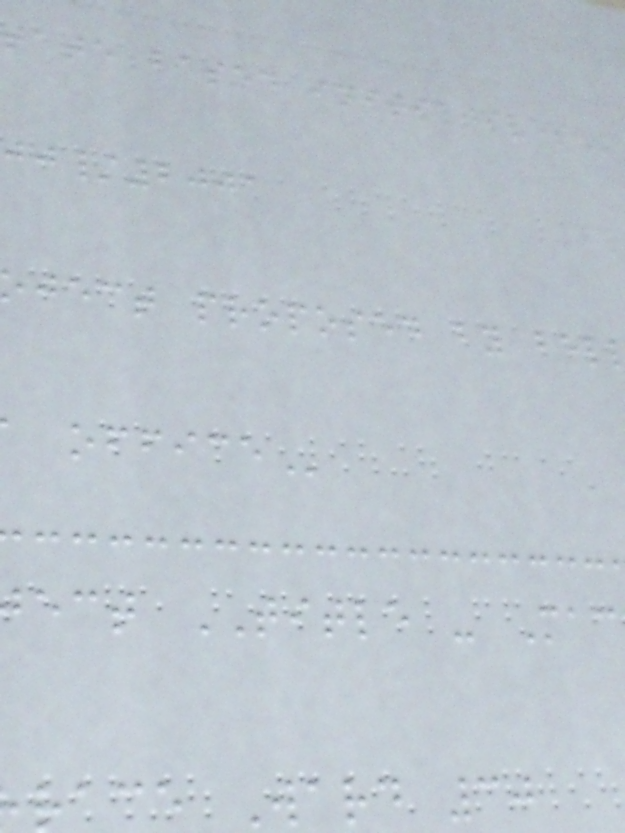tate based
/2001
ject proposed by
ect TITLE - Mac
ace Ward 30
